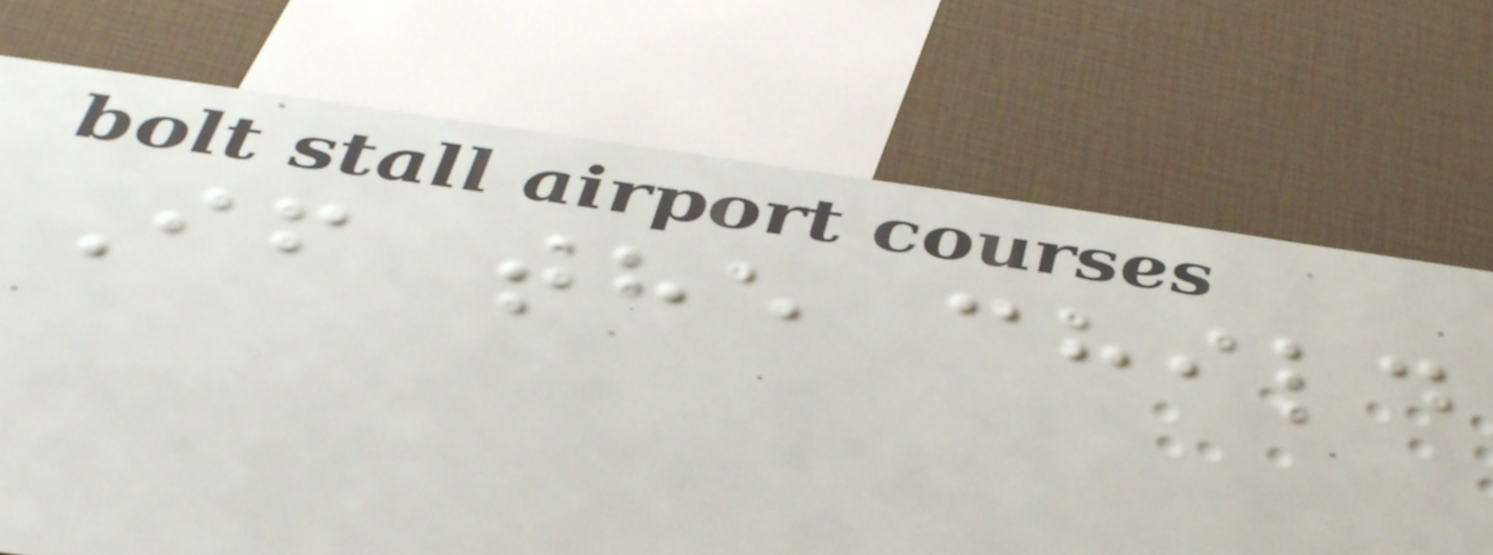If the child
